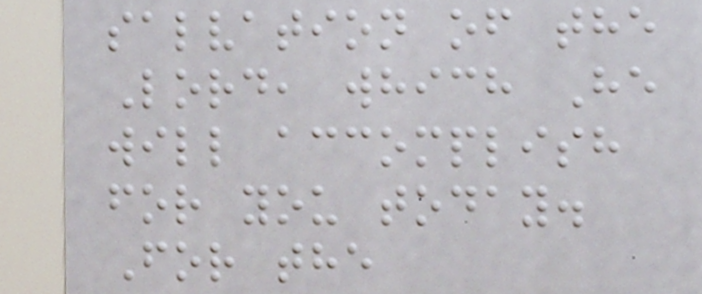salvation of the
Lord, which He
will accomplish
for you today.
For the
